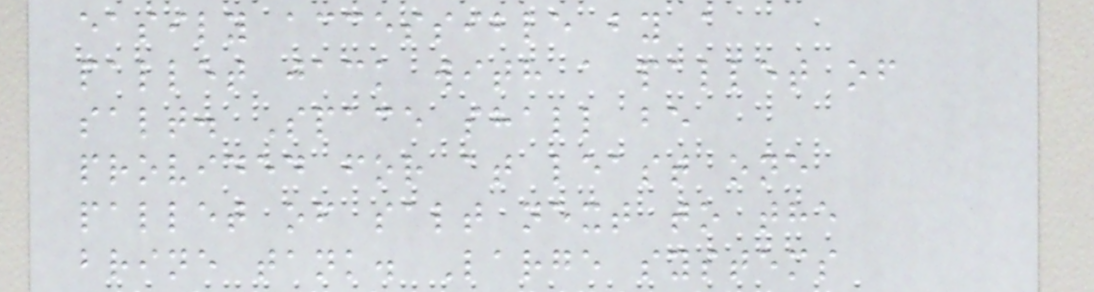easily accessible by a
pallet jack with a pallet of
salt. Space shall be
provided for at least one
pallet of salt next to the
brine tank. Large systems
